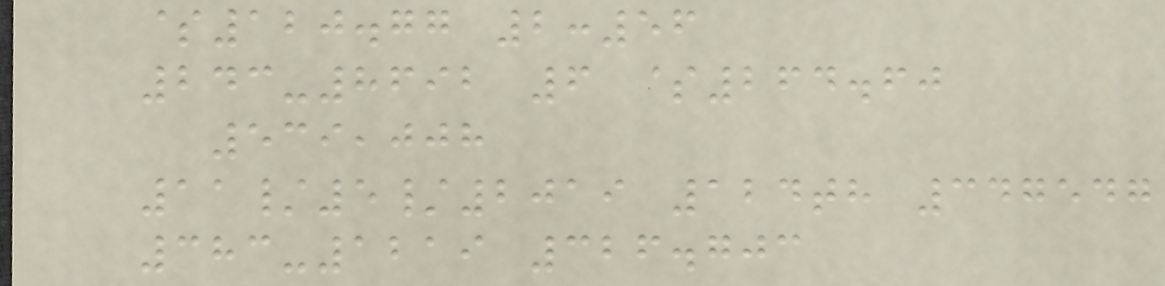$120.77 2:56
243-8692 6 $264.60
539,008
11/5/2019 124th 347547
383-1219 326.703
